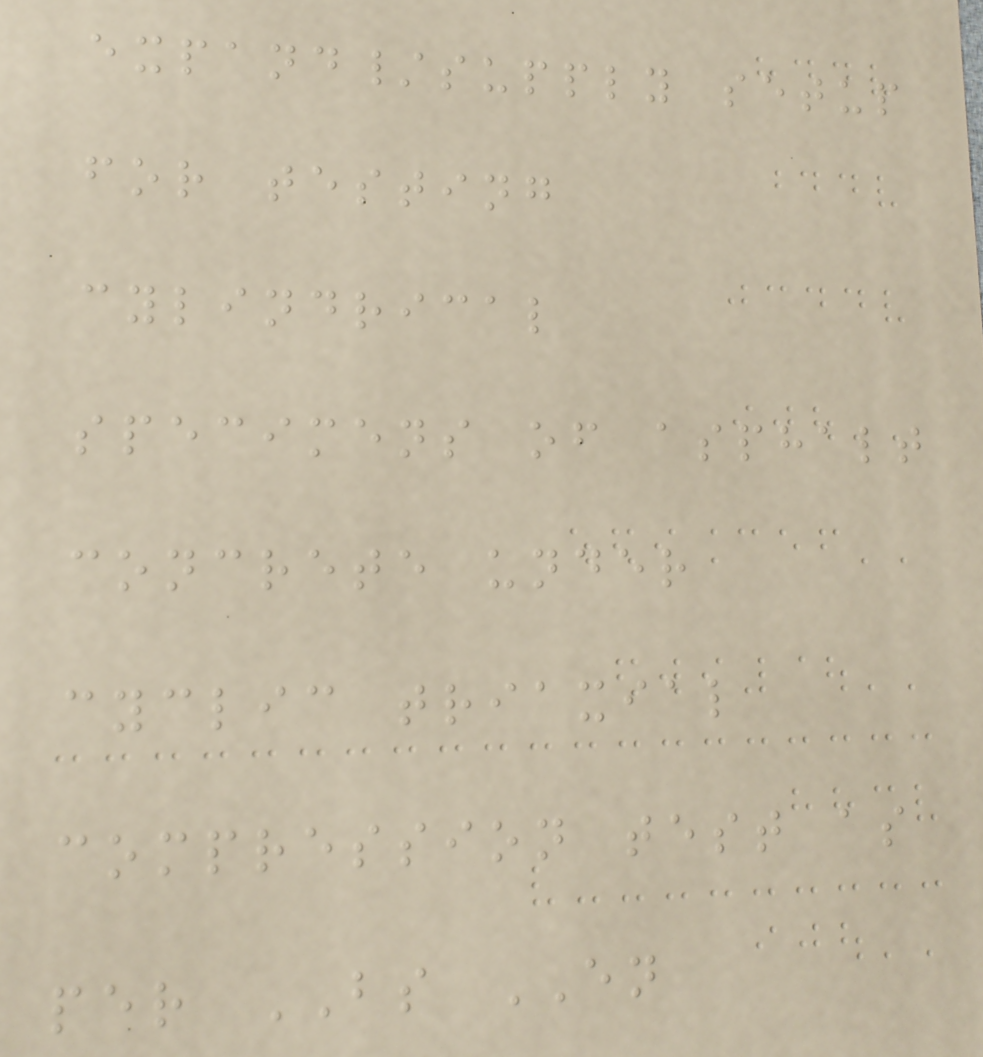expand/supply setup
for testing
cylindrical
specimens of asphalt
concrete under
cyclic triaxial
compression test as
per BS EN
